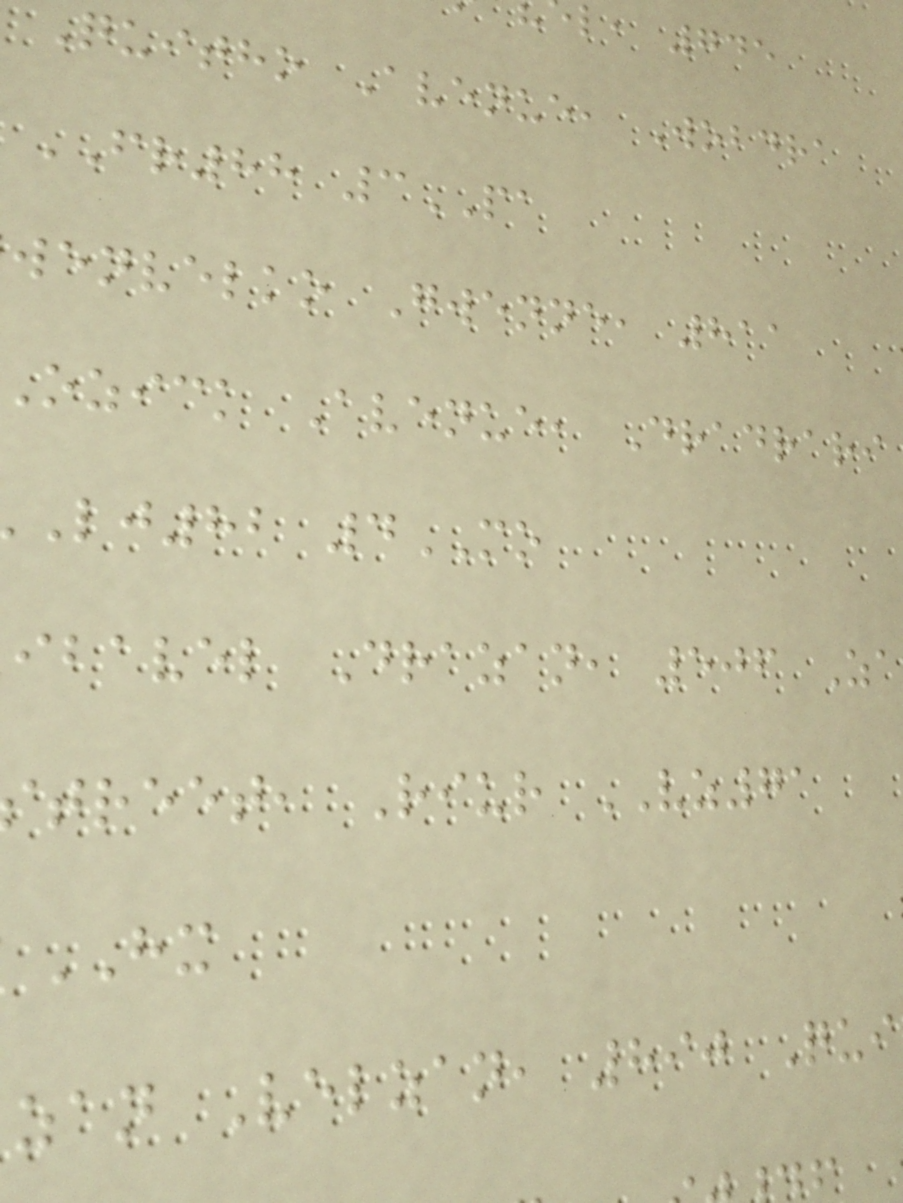l, 745
Quitho Avenue, Wobdra
FR88 3PA
wenvelko Gwenne, 811
ozick Avenue, Dradrari
lj82 4MO
ibavel Drazan, 506 Za
treet, Riur VZ71
HX
zan Velzan, 890 Qui
